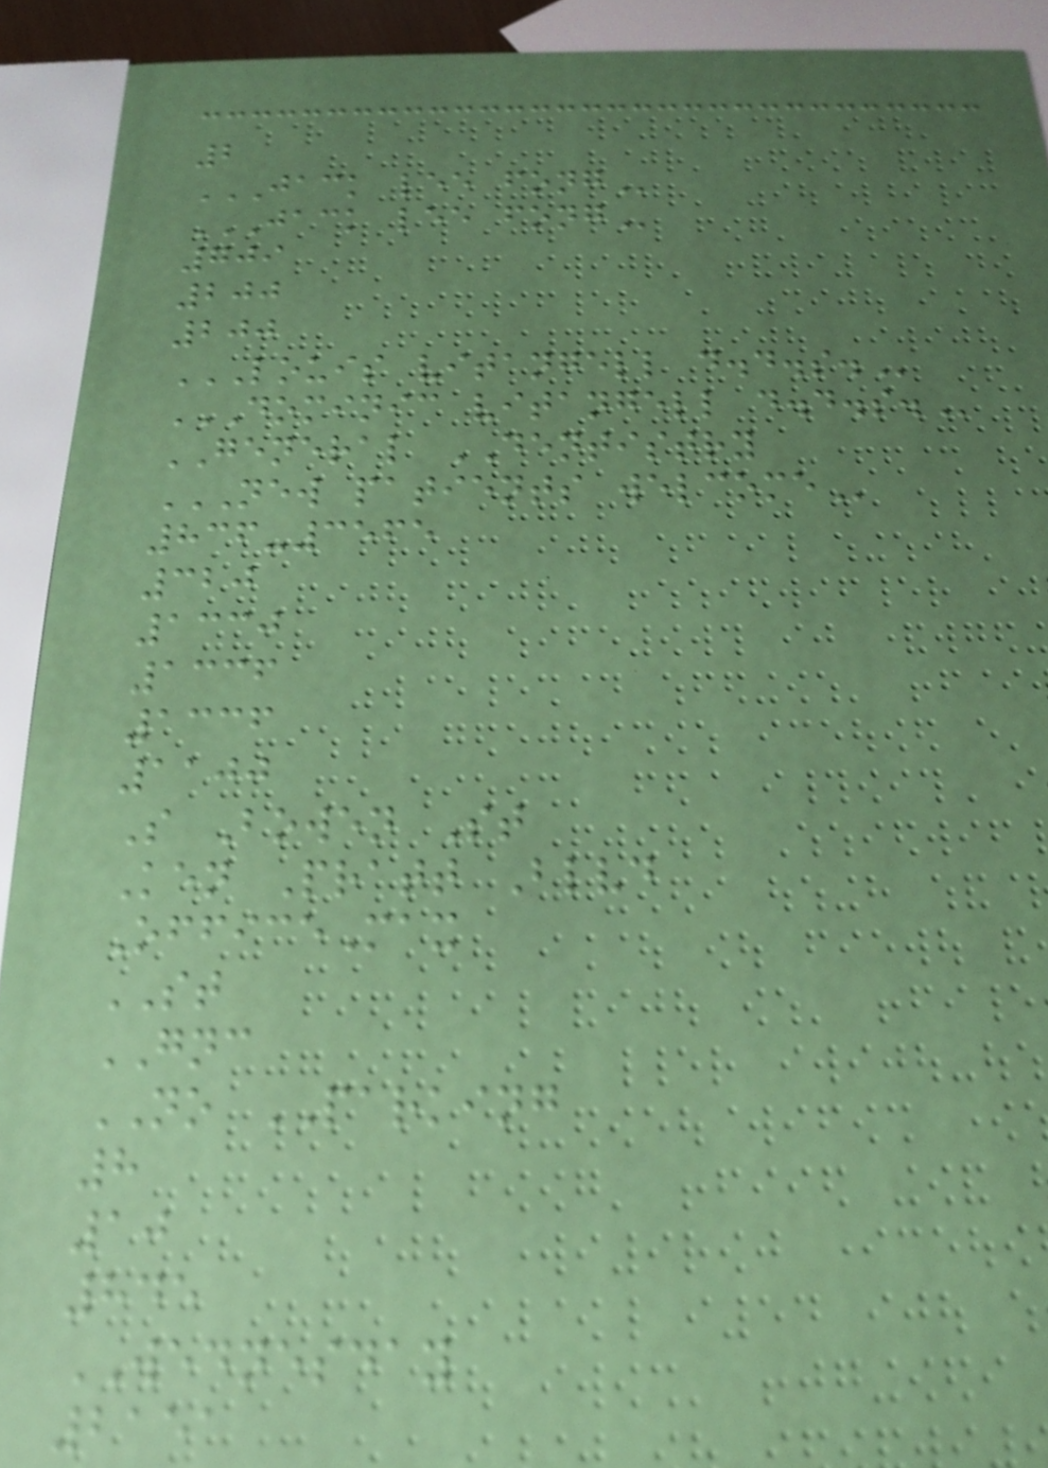2
JACK LEE FONG
JACK LEE FONG
709
200
200
LOUIS VITANGELL D.D.S.
DOMINIC VITANGELL D.D.S.
GENERAL DENTISTRY
NEW PATIENTS WELCOME
836-3565
320
1330
1336
1336
1100
S Bowen St
Ken Pratt Blvd
OfficeMax
ST
GNC
NO PARKING
8
10
845
WEDNESDAY
2151
